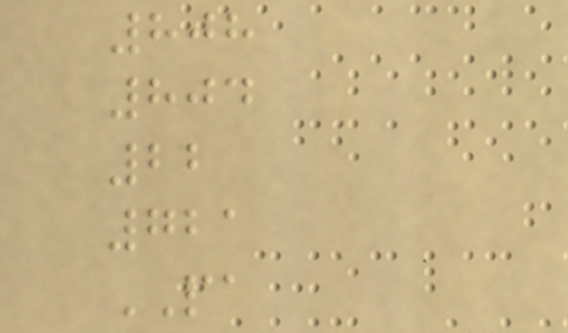808
804
22
721
PA
